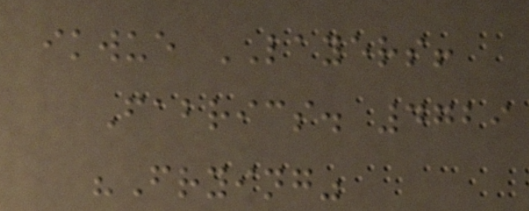ikwue LAYERS!
Fabrics. 4729
"Frying"
